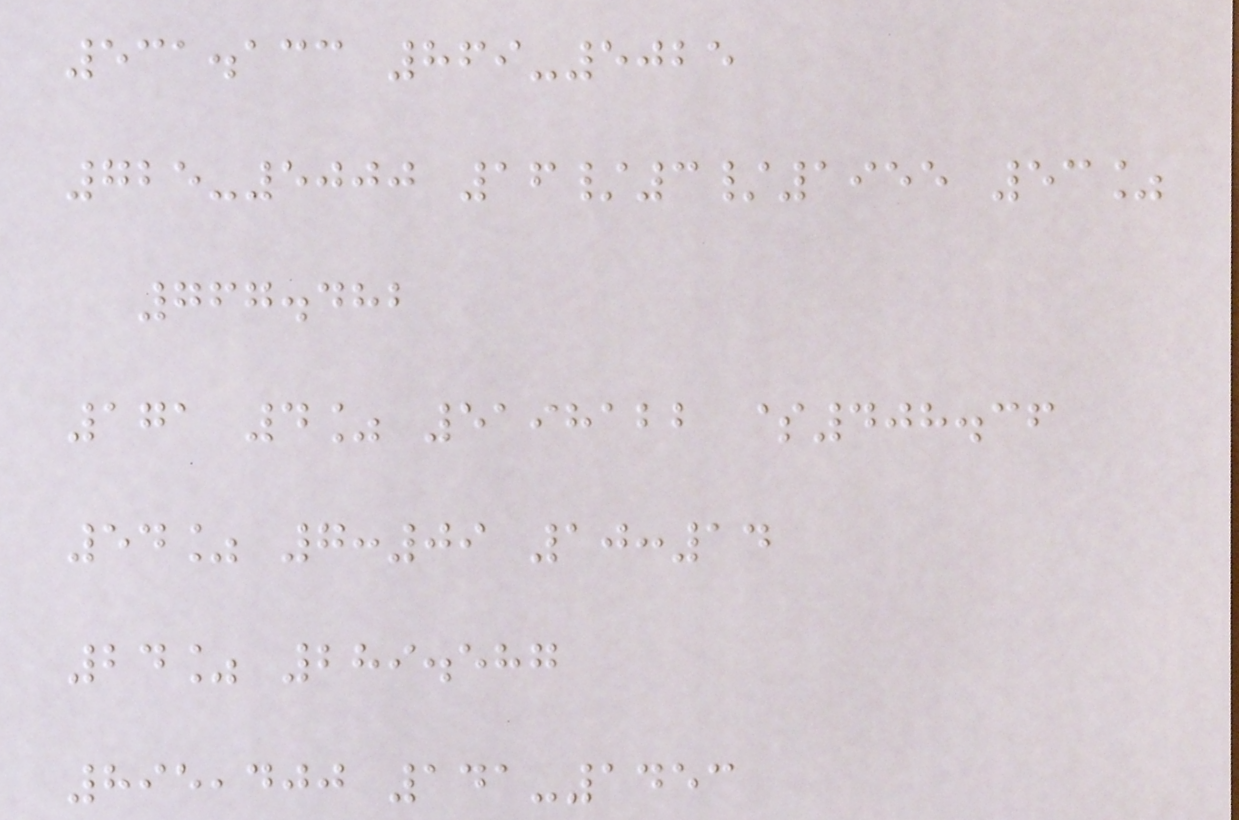531.133 869-5025
725-5000 16/3/1955 53%
767.482
171 4% 5198122 $408.36
54% 7:09 10:14
24% 289.587
895,400 141-1453
